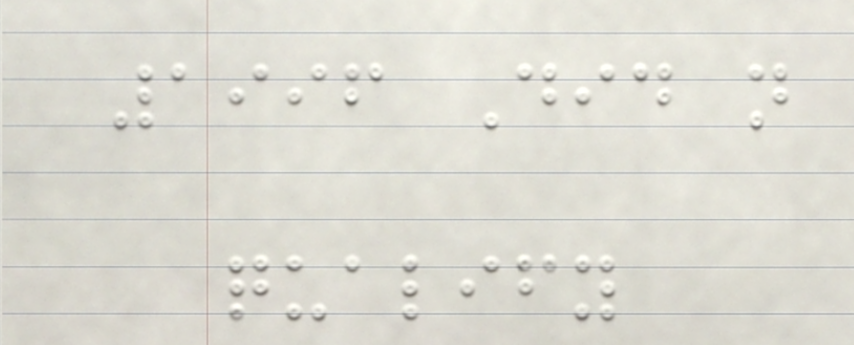1996 Did not
qualify
